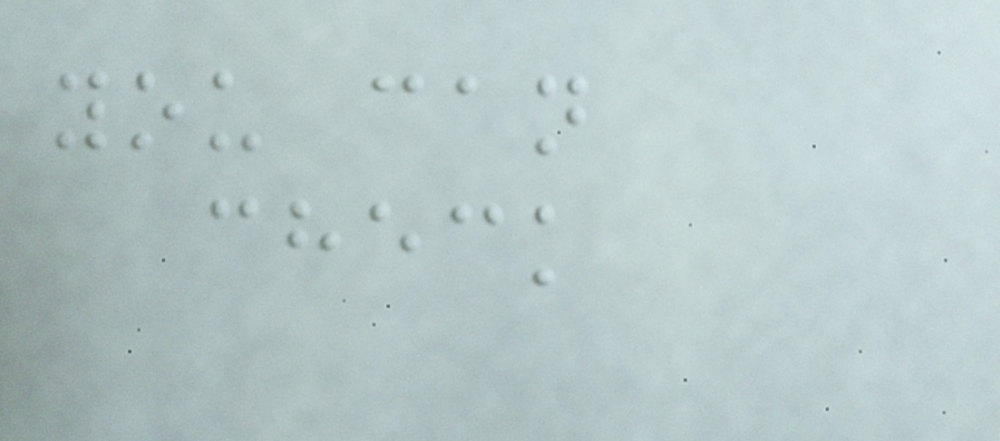you can
check
